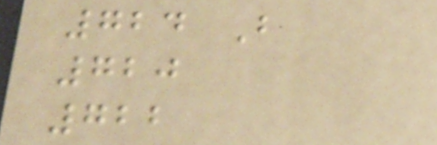724 B
720
722
